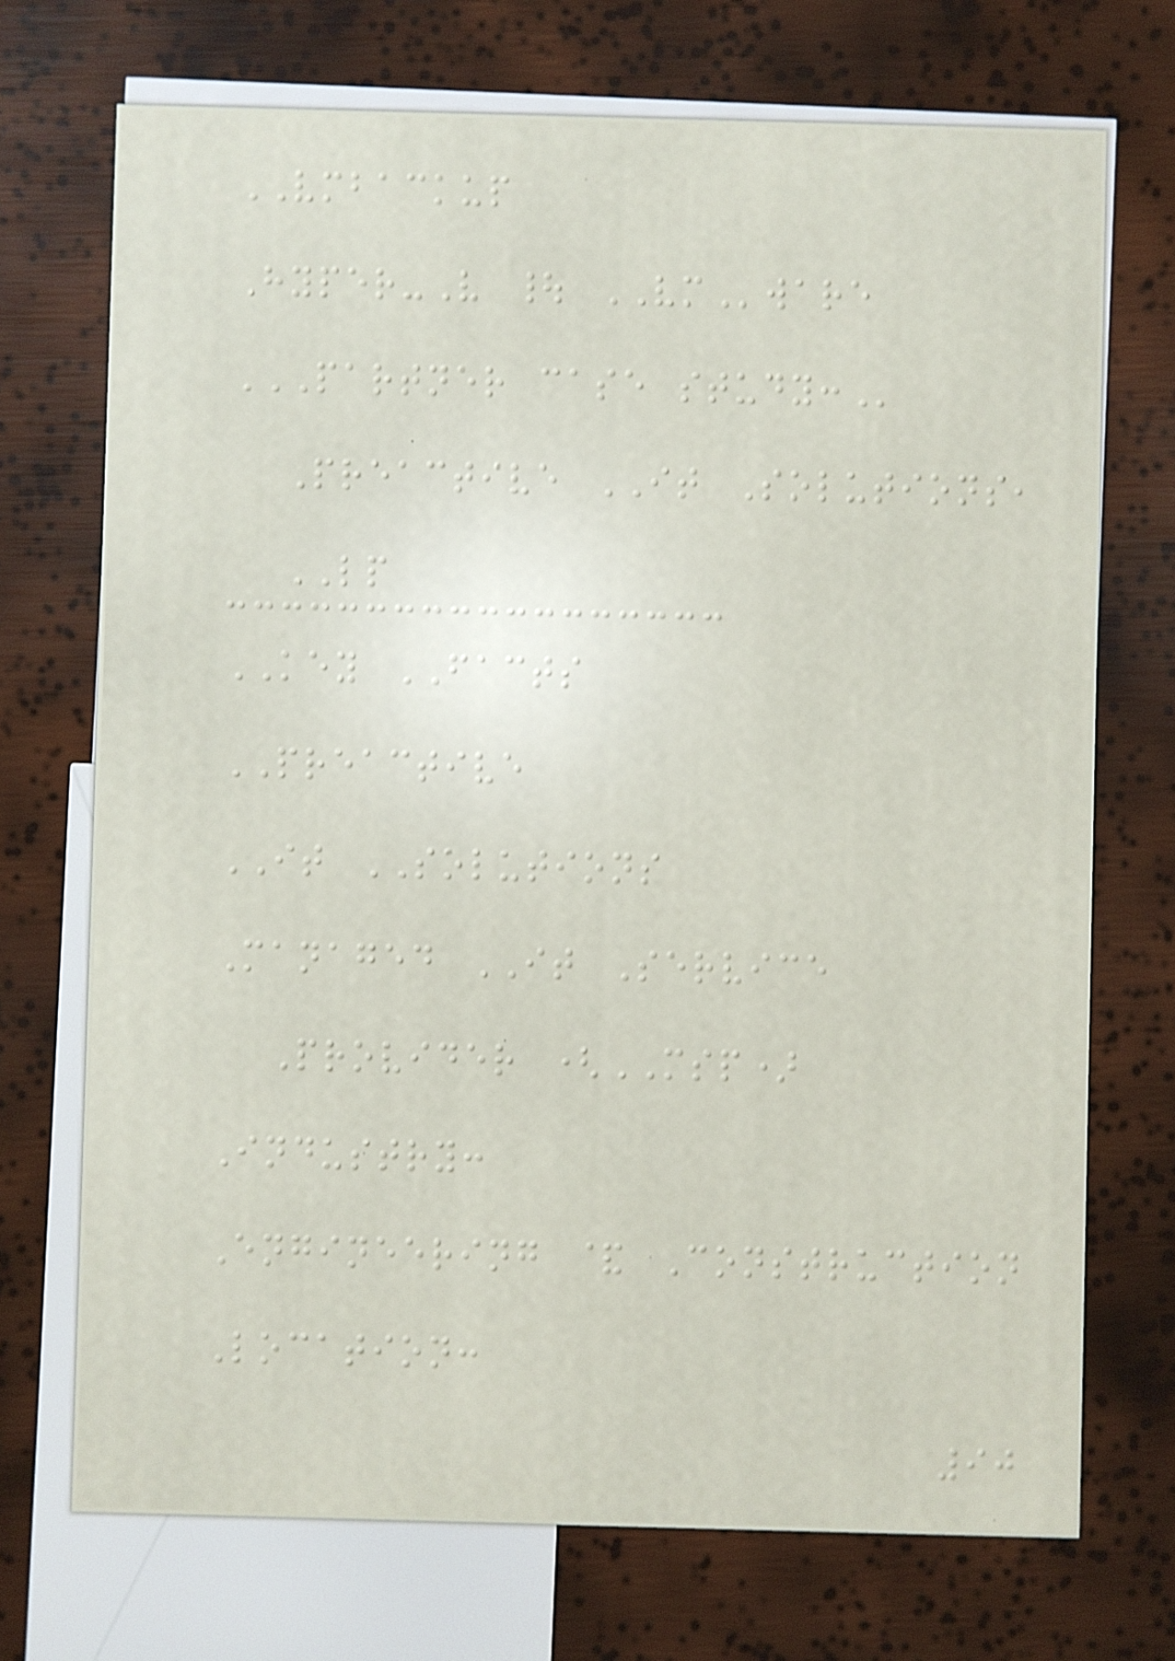VMBACKUP
Hyper-V | VMware
PARTNER CASE STUDY:
Preactive IT Solutions,
LP
KEY FACTS
PREACTIVE
IT SOLUTIONS
Managed IT Service
Provider (MSP)
Industry:
Engineering & Construction
Location:
90
